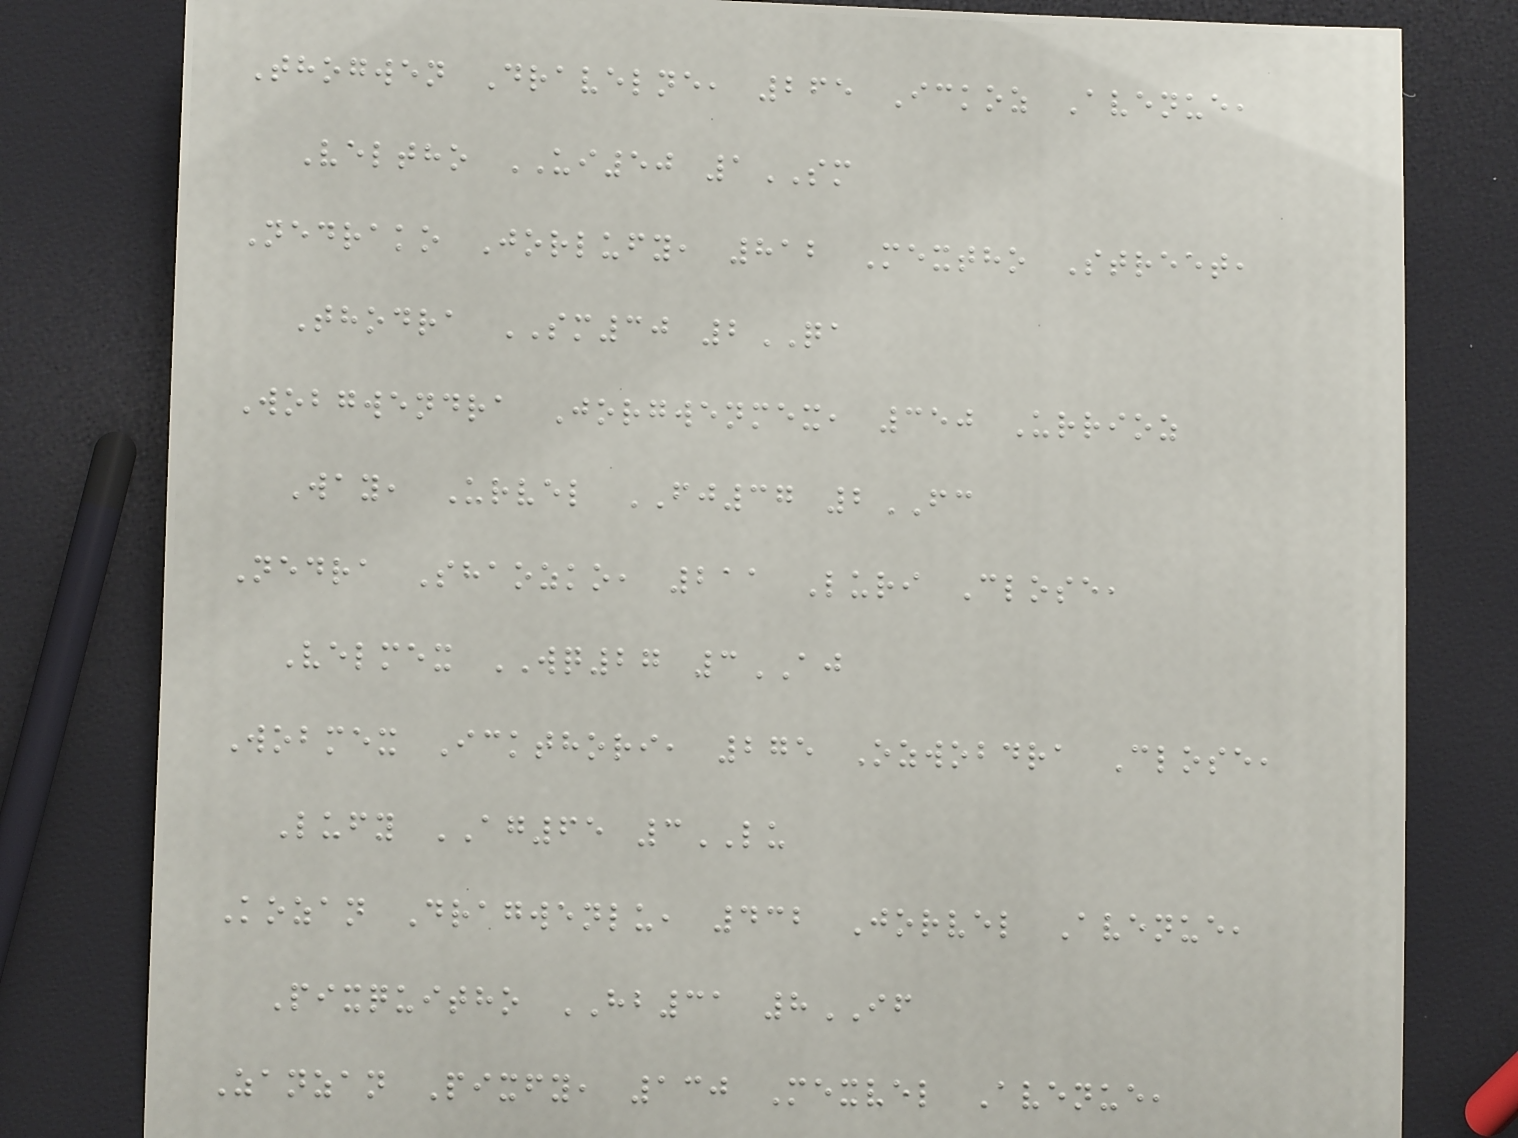Thogwen Dravelne, 265 Ickoz Avenue,
Veltho UI50 1SM
Nedrako Jorlufy, 812 Mextho Street,
Thodra SM30 2QA
Wobgwendra Jorgwenmex, 350 Urrioz
Way, Urvel FJ37 2FC
Nedra Shaozko, 211 Luri Close,
Velmex WQ27 3AJ
Wobmex Ickthori, 275 Ozwobdra Close,
Lufy AG65 3LU
Kozan Dragwenlu, 432 Jorvel Avenue,
Pixquitho HB31 8IF
Zanzan Pixfy, 130 Mexvel Avenue,
